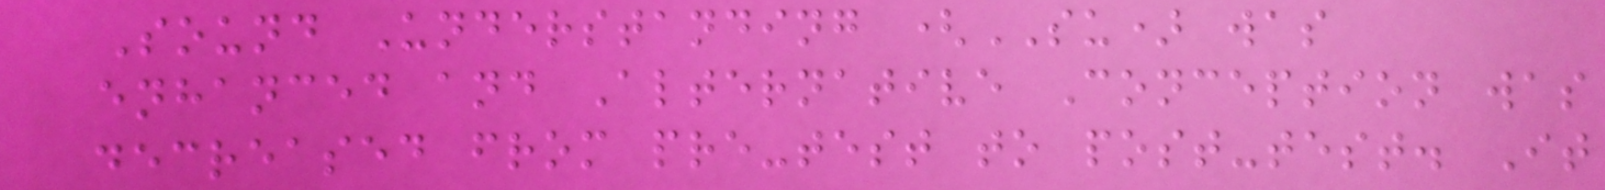Sound Understanding (SU) was
enhanced and Alternative Conception was
decreased from pre-test to post-test. It
